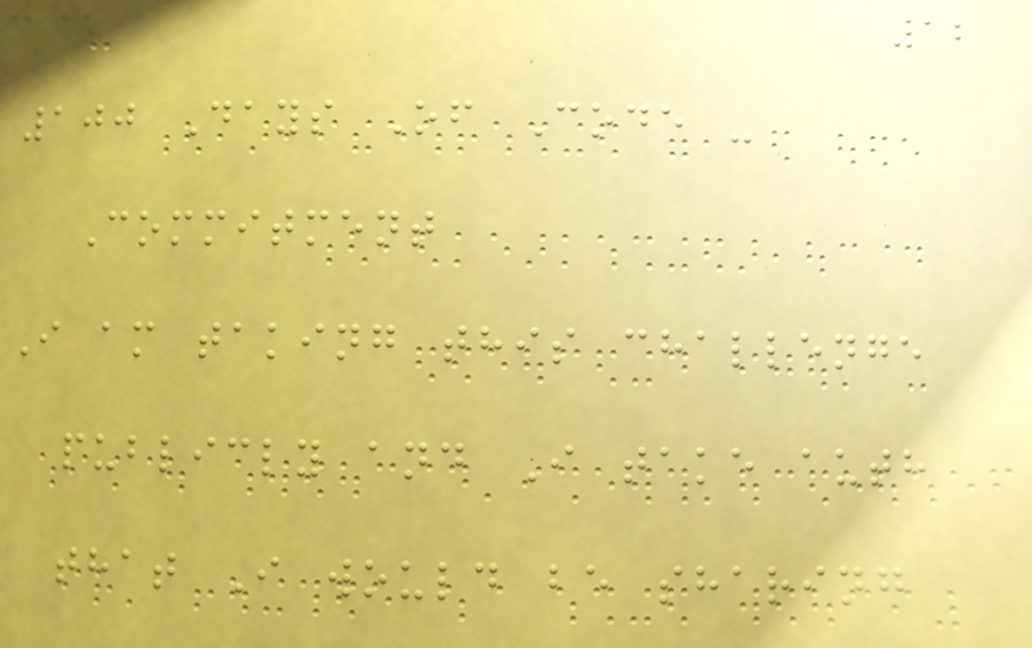12
100 Days Of Code -
Commitment
I am taking this challenge
publicly and I take auth
that I would be sharing
